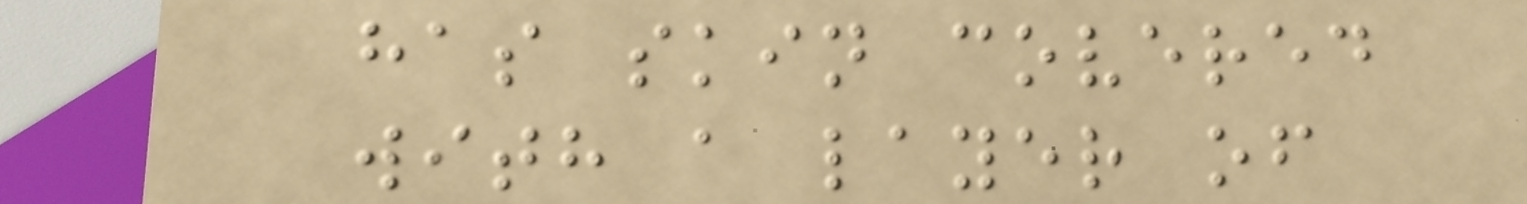has skin covered
with a layer of
